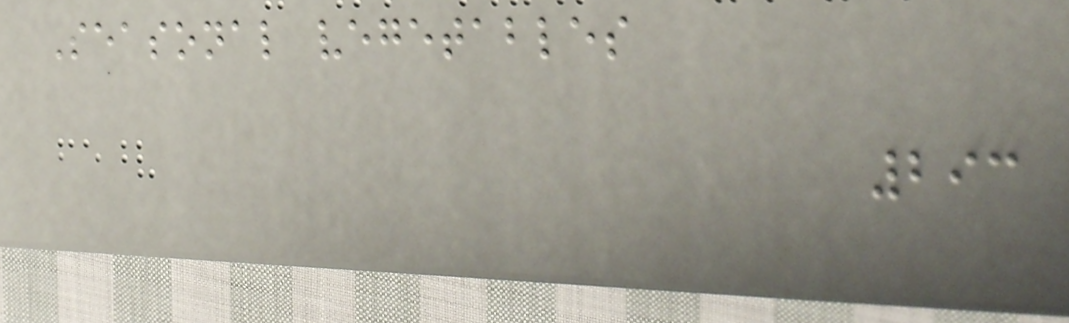Seasonal vegetables
293
